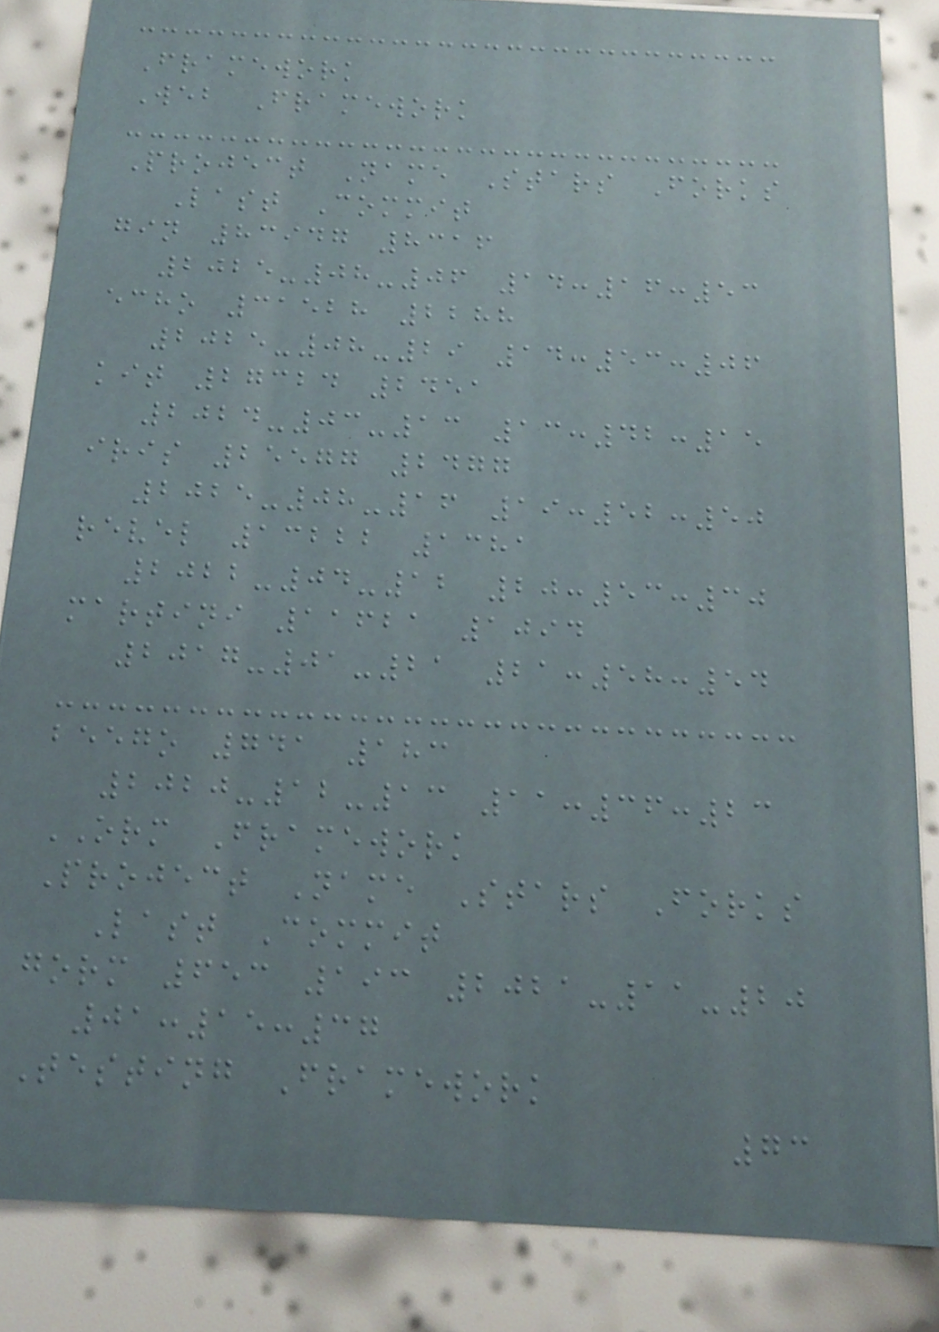Framework
Web Framework
Project Name Stars Forks
Last Commit
gin 83947 8316
2025-08-06 14:16:53
echo 31528 2288
2025-08-29 14:53:06
kit 27324 2451
2024-03-13 13:42:15
iris 25577 2477
2025-08-16 19:52:50
revel 13222 1381
2022-04-12 20:53:30
martini 11621 1094
2017-01-21 21:58:54
beego 741 183
2020-12-13 11:36:23
ORM Framework
Project Name Stars Forks
Last Commit
gorm 653 193 2021-11-20
01:15:37
Testing Framework
73
